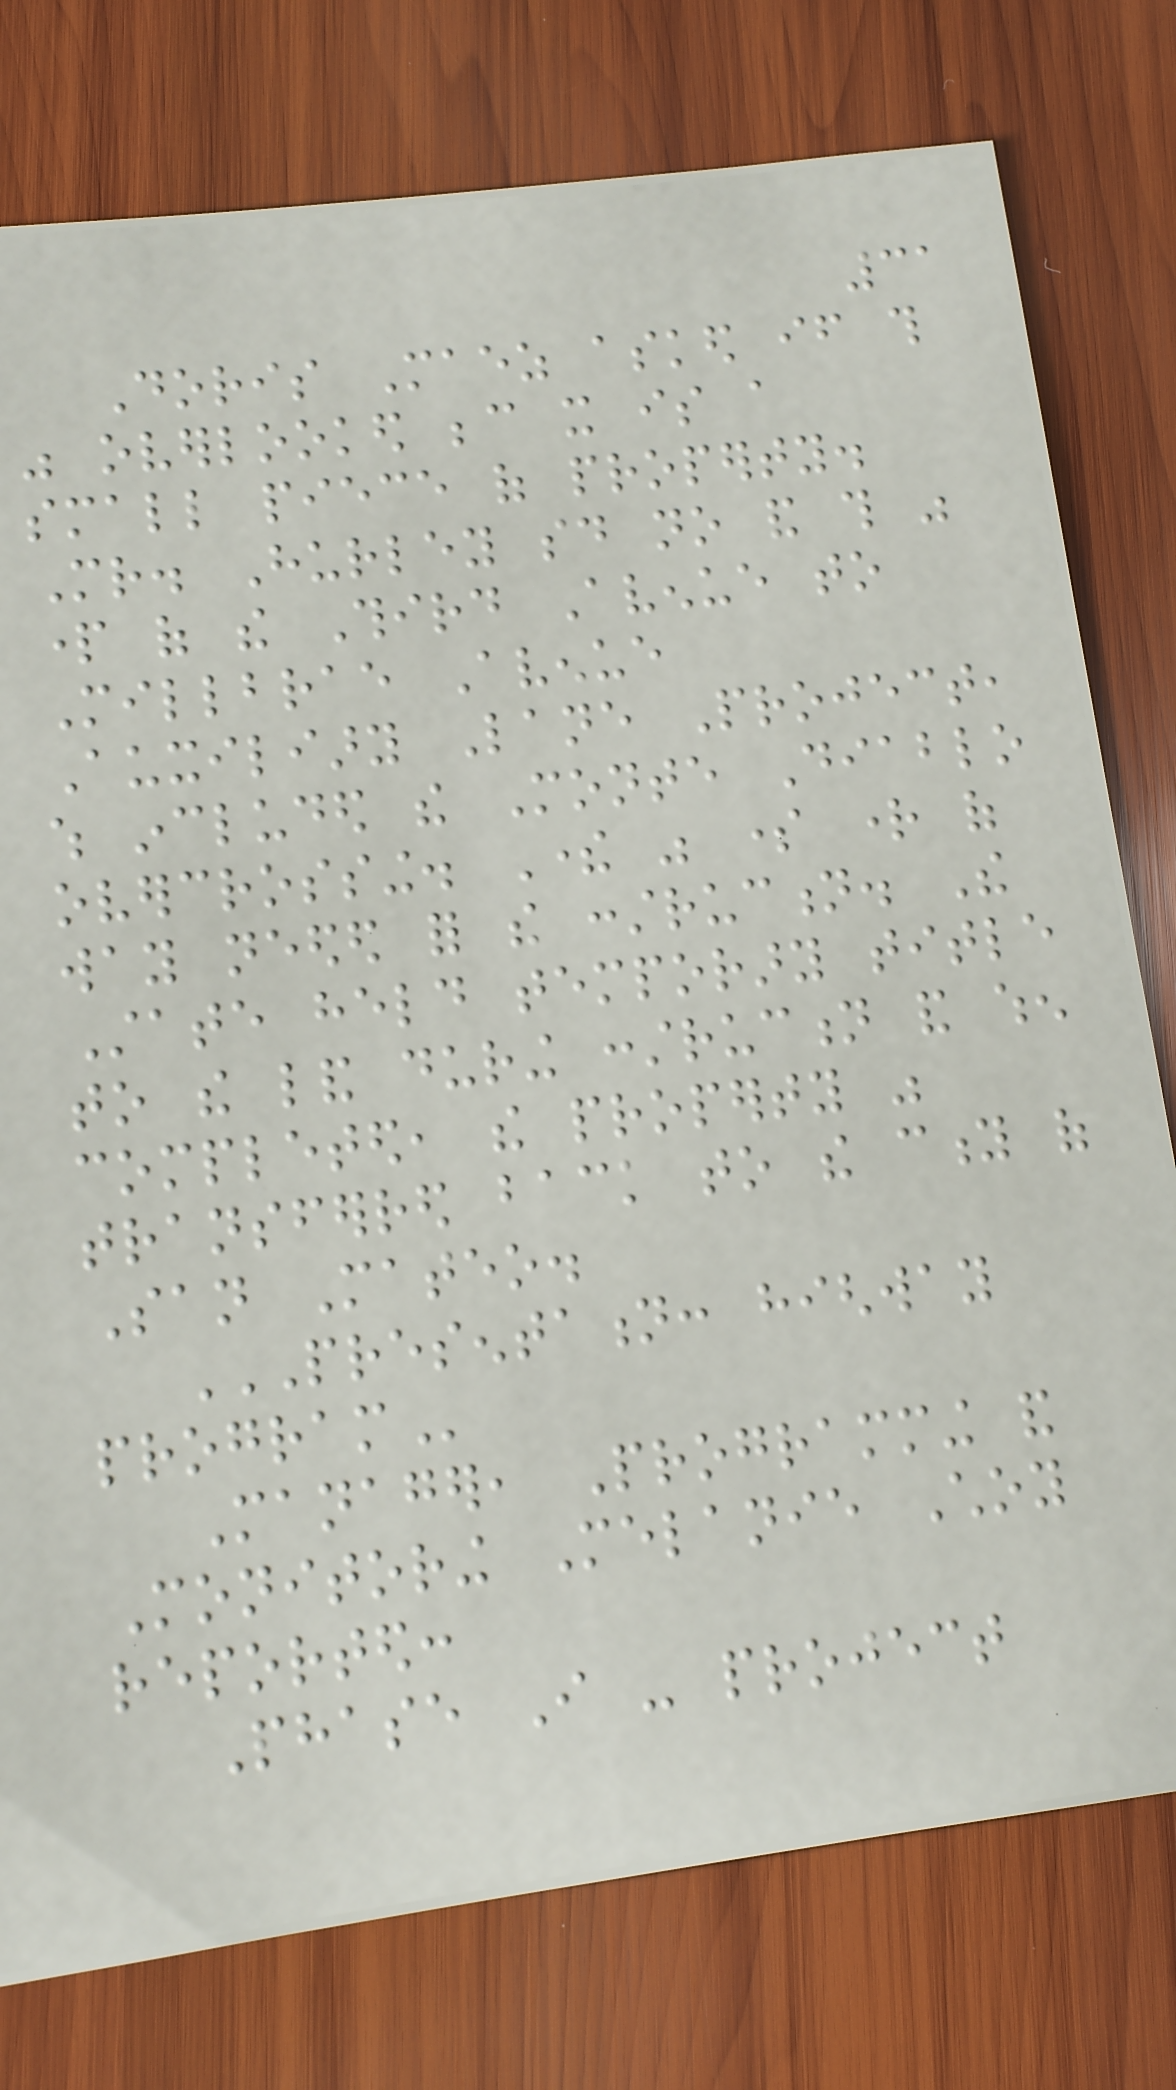31
Doris Maez asked if this
was overlooked because it is a
small piece of property.
Mr. Hurley said no and this was
part of the Third Avenue to
Millbrae Avenue
Auxiliary Lane Project,
which included the Monte Diablo
overcrossing. There was some right of
way needed for the construction. The
State held temporary title
to the land during construction and when
completed, the property was
transferred back to the city of
San Mateo.
PRESENTATION: HIGHWAY
PROGRAM
Manager, Programming and
Monitoring Melanie Choy
reported:
Phase I - project
